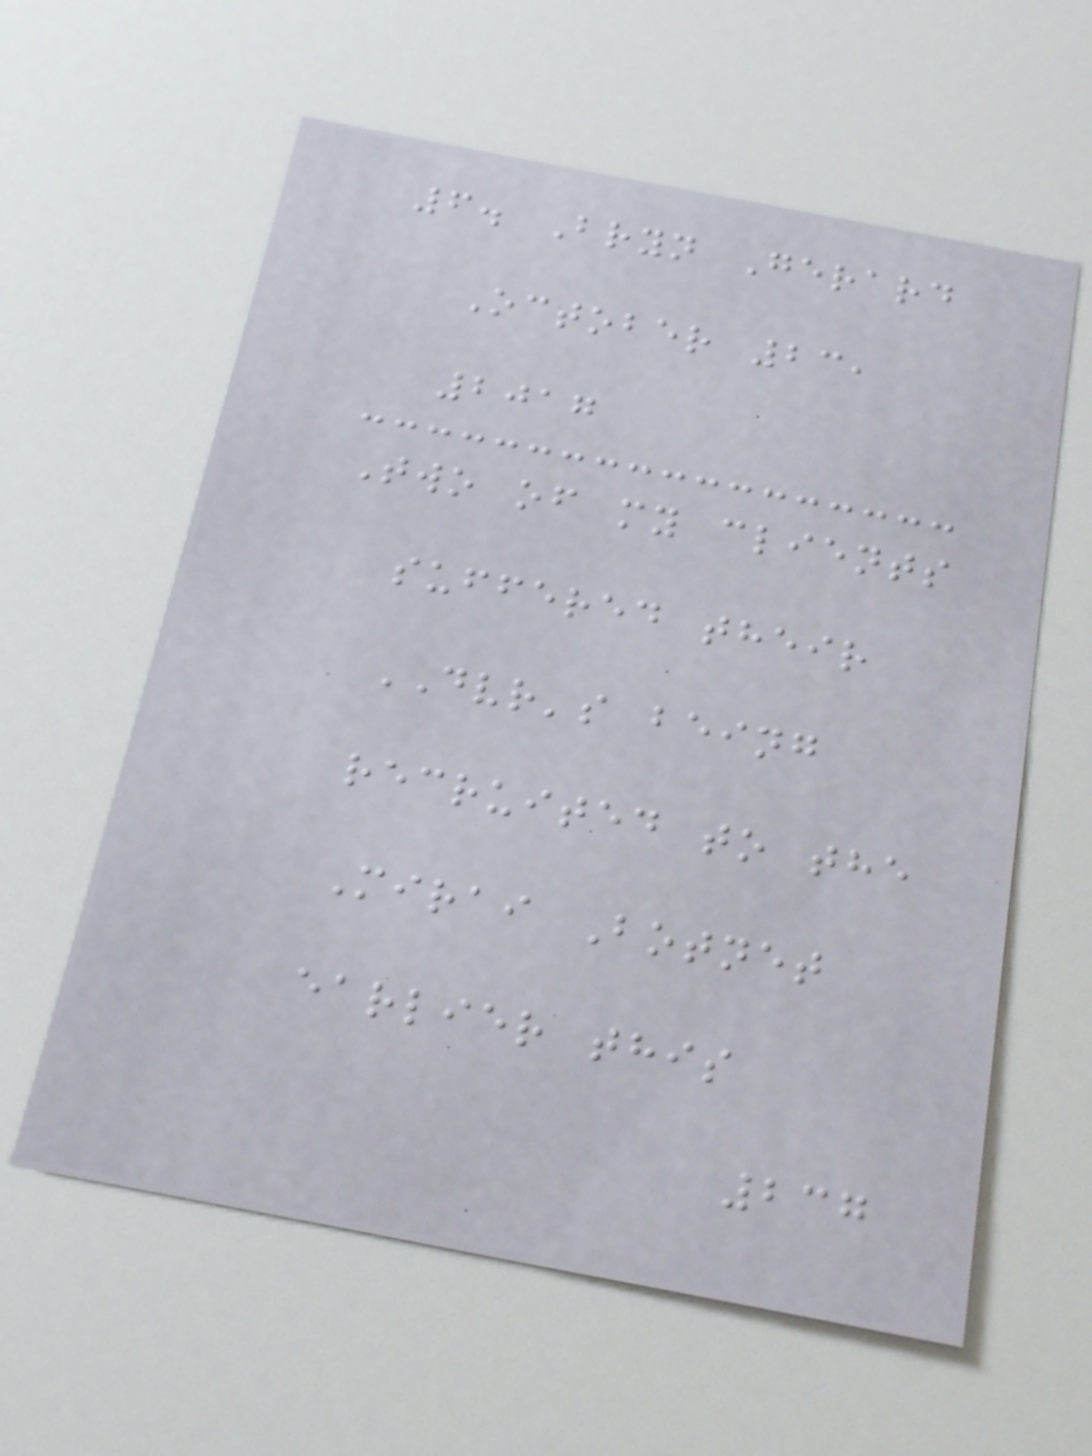6. Bryn Gerard
October 23,
2017
Two of my clients
suffered their
DVR's being
recruited to the
Mirai Botnet
earlier this
237
